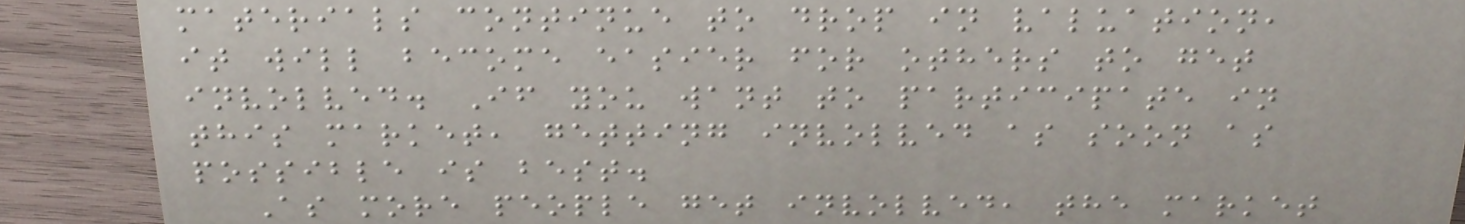materials continue to drop in valuation,
it will become easier for others to get
involved. If you want to participate in
this market, getting involved as soon as
possible is best.
As more people get involved, the market
